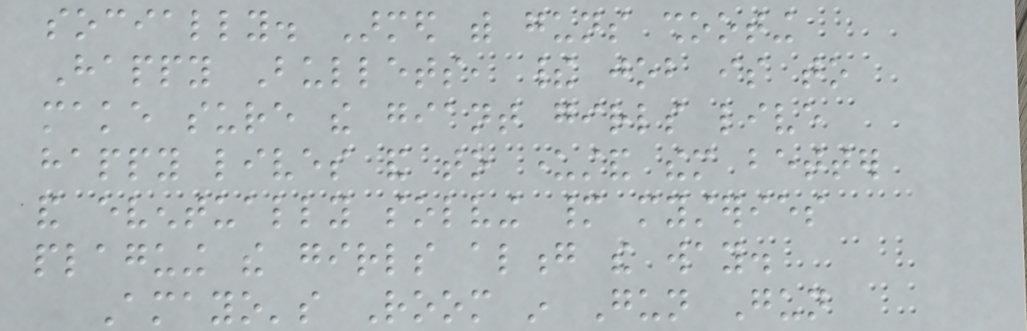socially. Armed with guns shooting
Happy Bullets, their job is to
make sure the giant girls live
happy lives and to understand them better
and eventually solving many mysteries
plaguing the girls along the way.
Amayo's Room in Gun Gun
